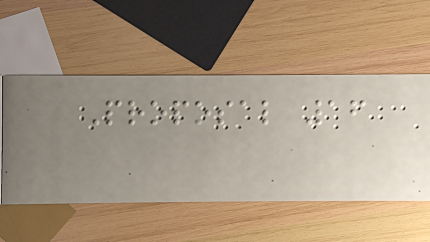Proposal 16
